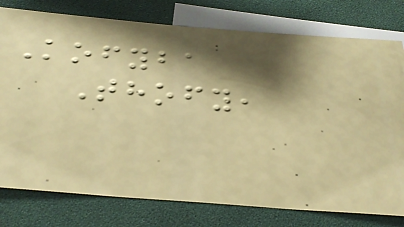Kofyba
Thofy,
